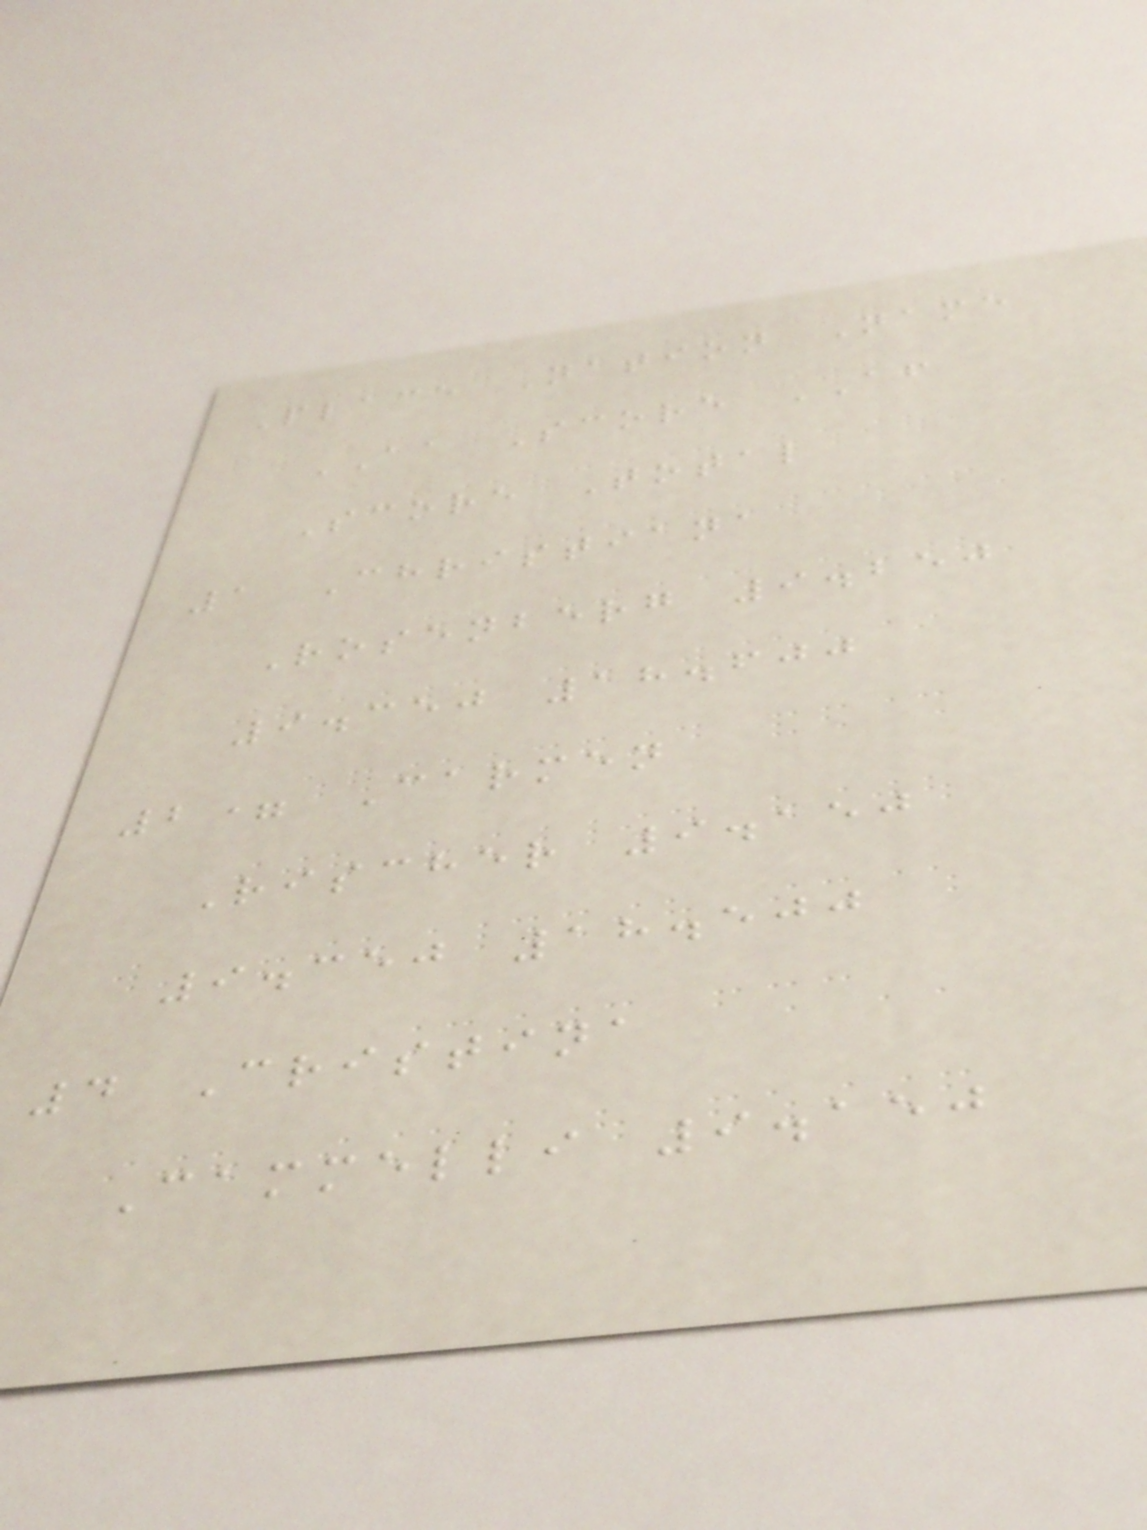Place Nation Name
AA Score AF
Score Total
1 Christiana
Rosenberg 9.250
9.350 18.600
2= Carmen
Rischer 9.150
9.350 18.500
4 Cristina
Cammelli 9.150
